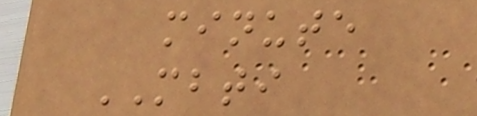minute
MBTI
